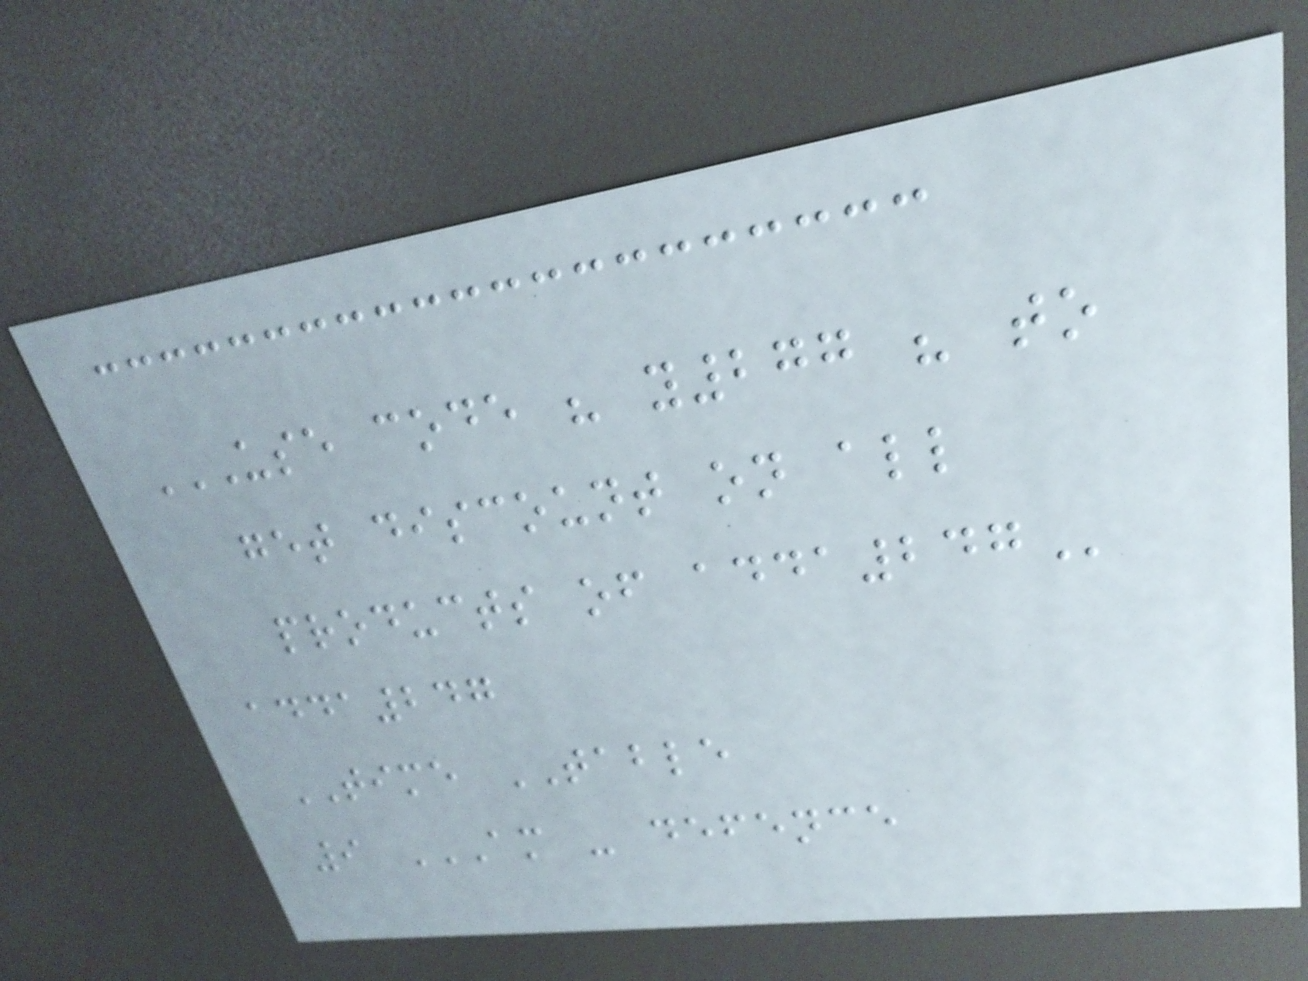USE CODE " Y277 " TO
GET DISCOUNT ON ALL
PRODUCTS OF ADDA247
adda247
TIME TABLE
9 AM - DEFENCE
